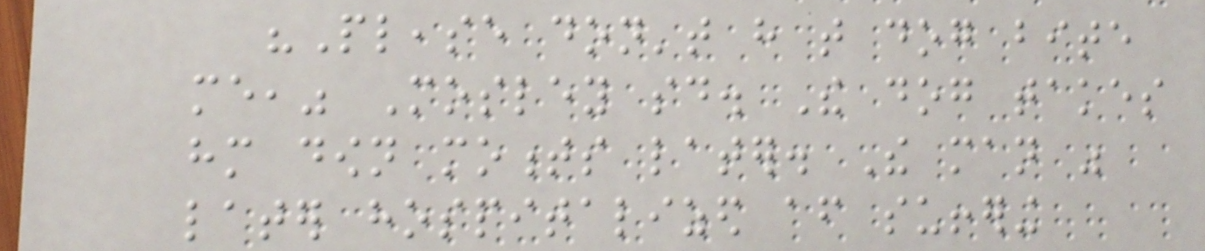"Please don't have that dog bite
me," Mosley said. The dog takes
him down moments later. The man was
later hospitalized after suffering
